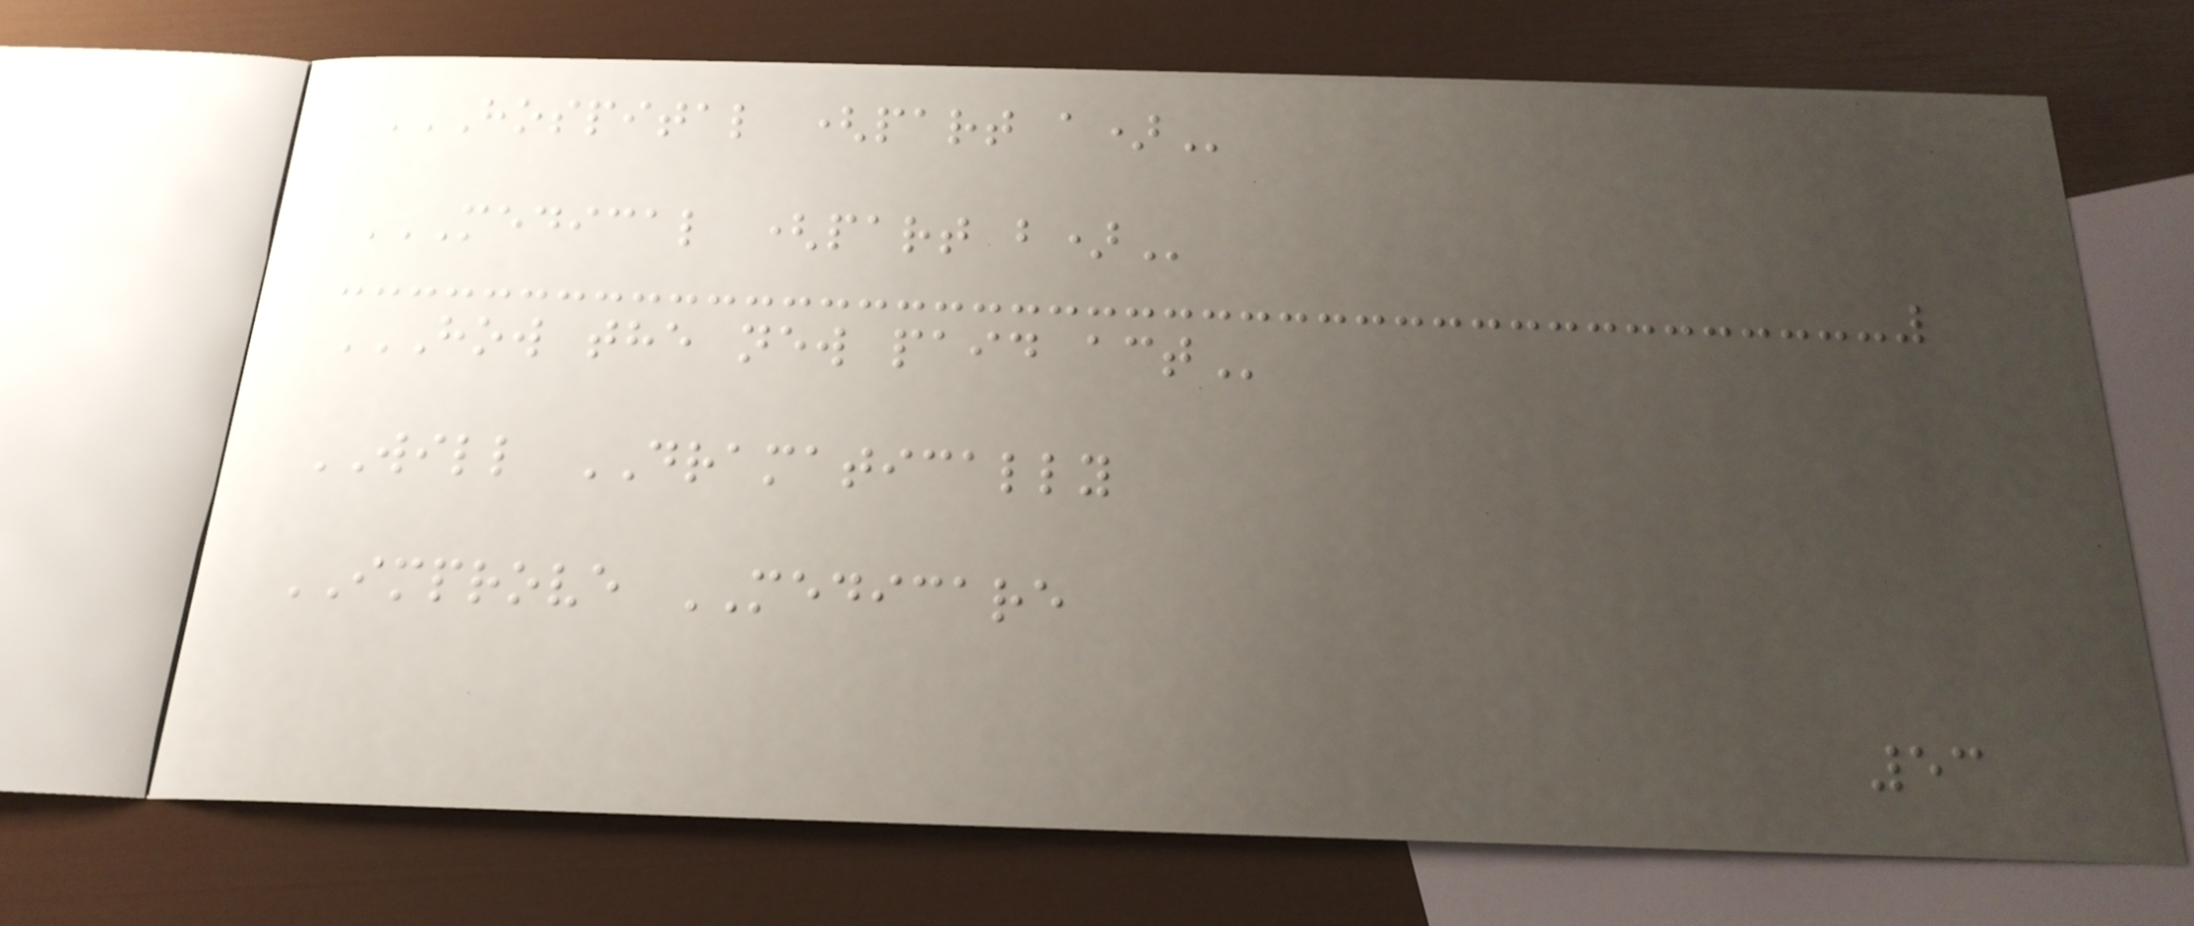HOSPITAL (PART A)
MEDICAL (PART B)
HOW THE NEW PAID ACT
WILL DRAMATICALLY
IMPROVE MEDICARE
53
